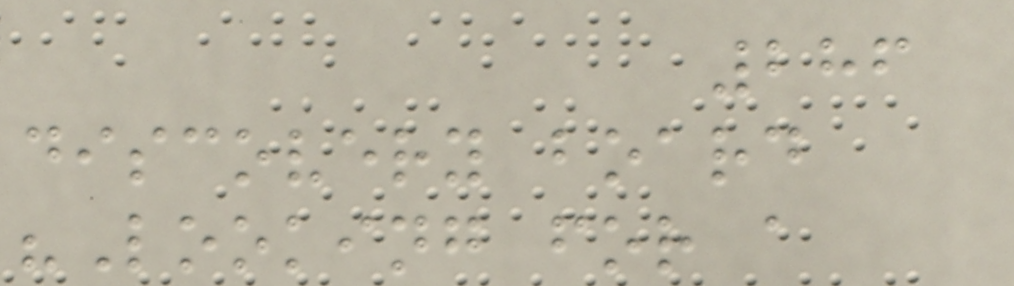286
discovery board
"Looking for a
